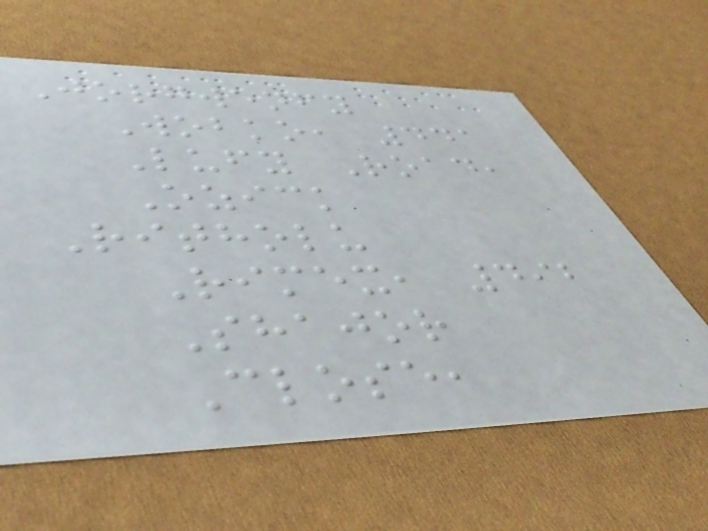Jorgwenfy
Wobko, 441
Lufy Road,
Ozick
Ritholu
Rimex, 492
Shajor
Close,
